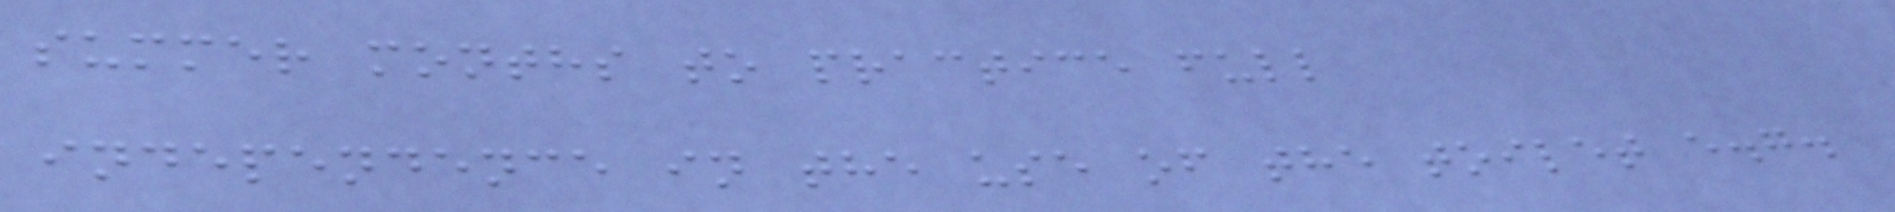summer months to practice full
independence in the use of the toilet e.g.
